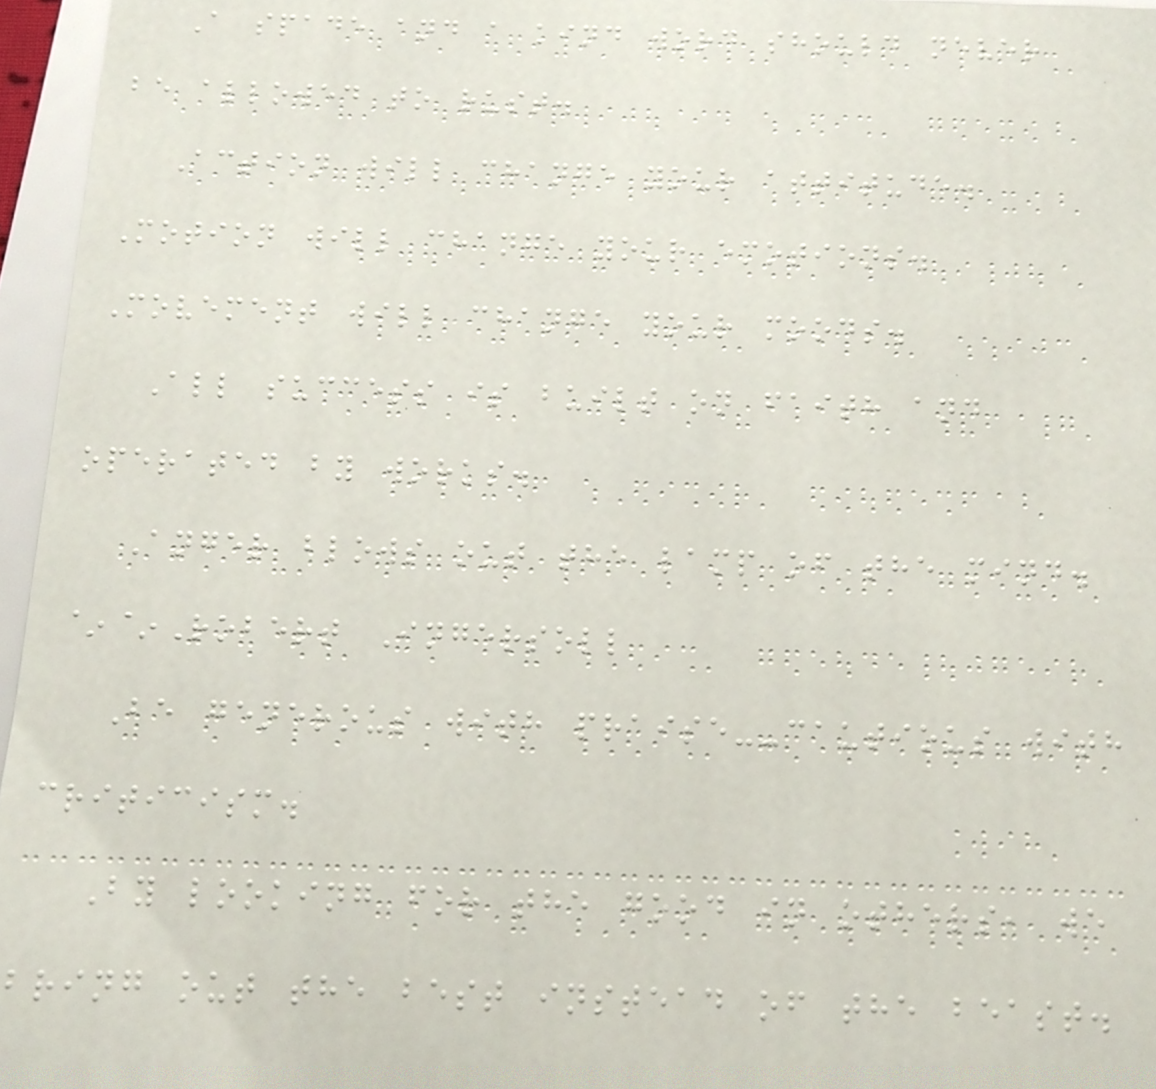A spade and a kind word should never
be allowed to rust.
Action will change your attitude.
Motion will change your emotions.
Movement will change your moods.
All success is built on faith and
operated by works.
Anger blows out the lamp of the mind.
~~Robert Ingersoll
Be generous with praise--cautious with
criticism.
By looking for the good in others, we
bring out the best instead of the beast.
